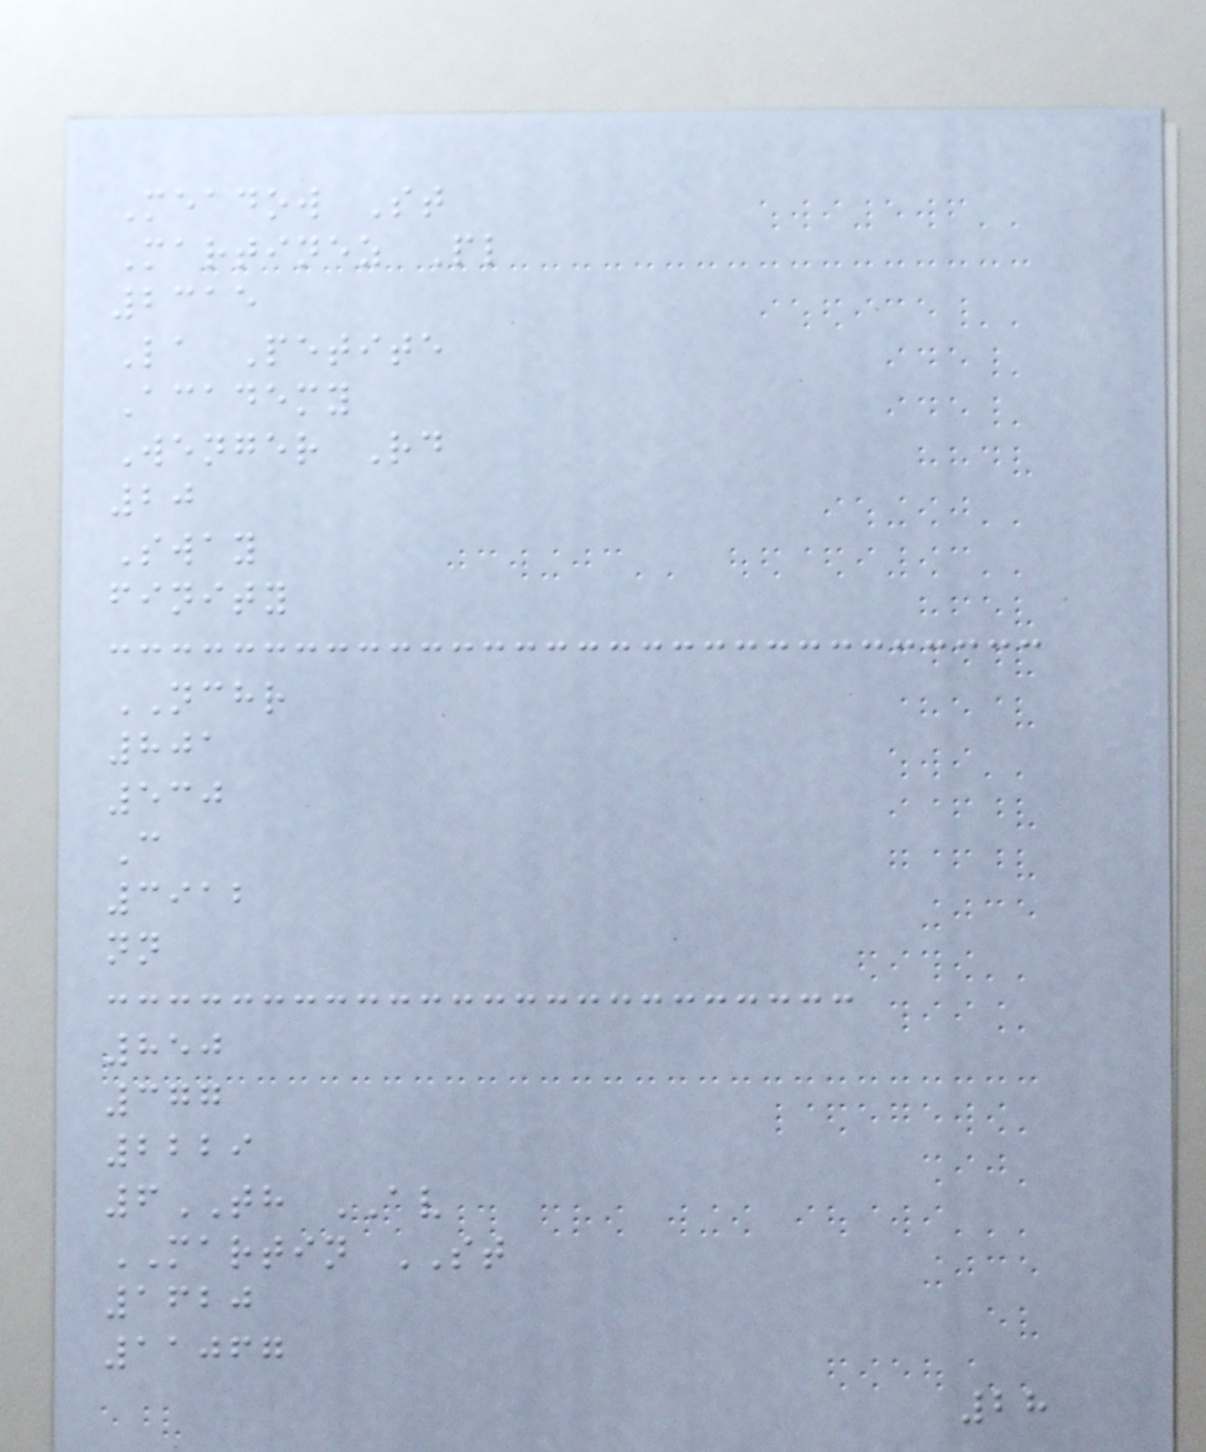Meadow St
Martinez Pl
2315
La Petite
Academy
Wenger Rd
20
Sway
finity
NCHR
801
530
C
3912
nn
850
377
2229
6TH AV
MARTIN ST
1620
11067
28
